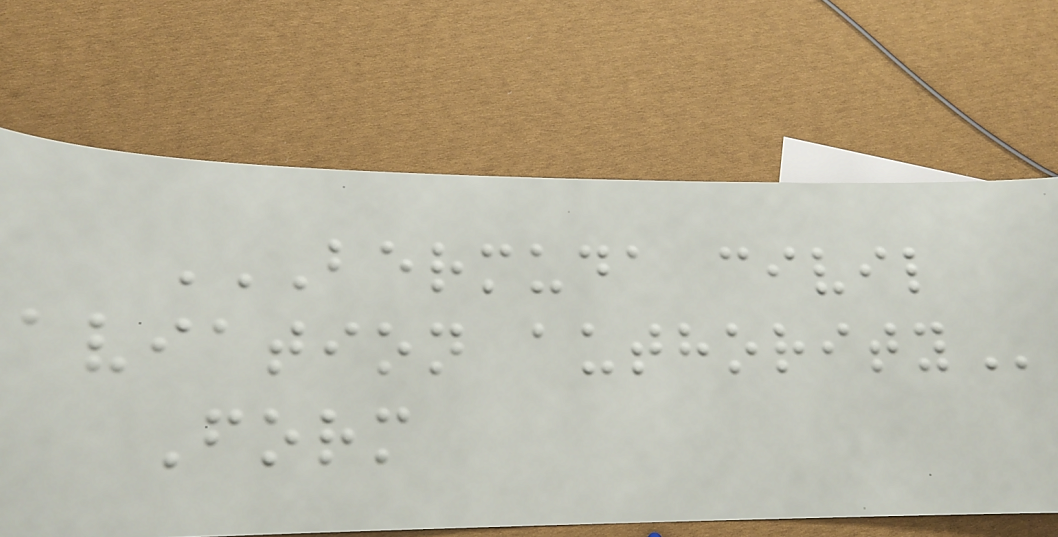BERMUDA CIVIL
AVIATION AUTHORITY
Form
